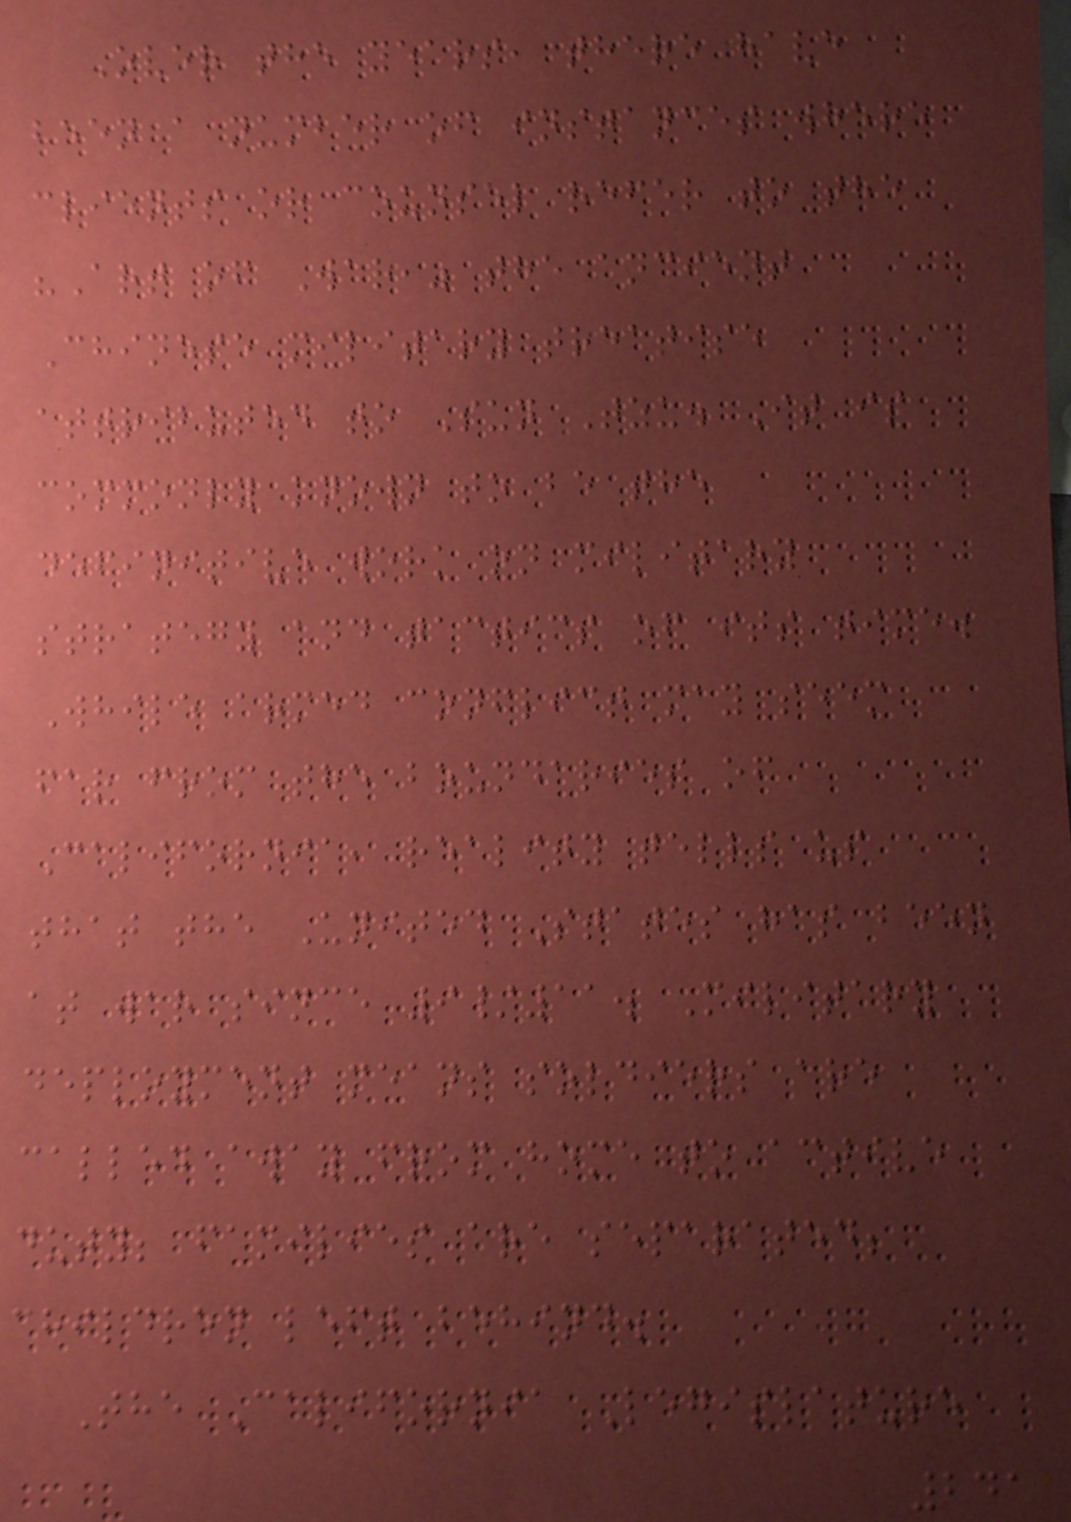Over the years, there have
been a number of instances where
clients or counsel refer to the
"Art of War," the ancient
Chinese military treatise
attributed to Sun Tzu. It is
commonly known to be the
definitive work on military
strategy and tactics of its time.
While armed conflict may seem
far from the boundaries of
California, reality tells us
that the United States has been
at war since 9/11. Military
deployment means soldiers are
called away from home to active
duty; families are separated;
children left behind.
The California Legislature
241
